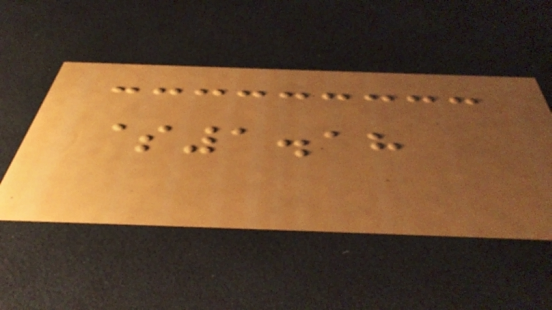$1.18
